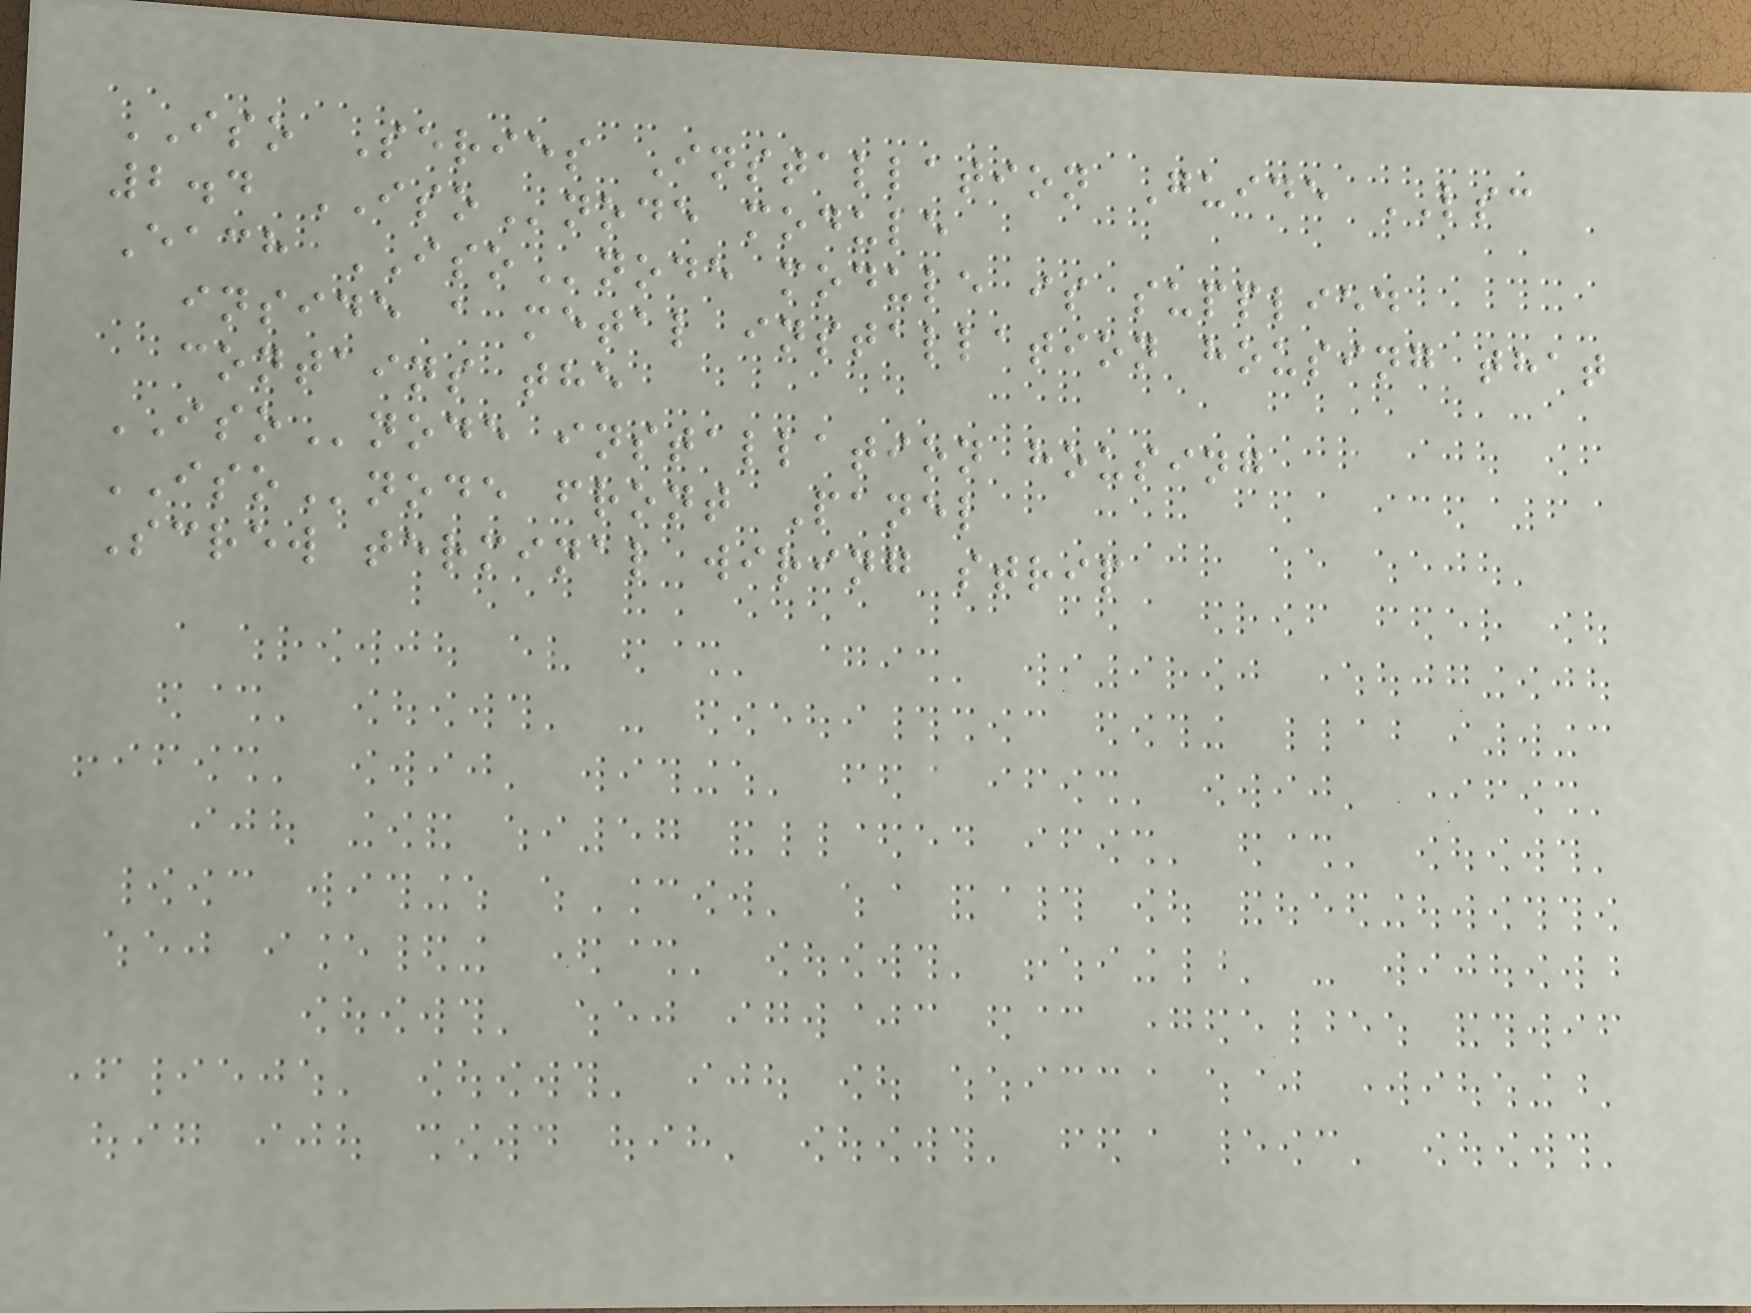ISO Series Installation Guide LSC
2.4 ISOnode module
Each ISOnode module is supplied
inside a metal installation housing that
contains the
ISOnode installation housing
ISOnode front Panel
Screw terminal wiring strip
